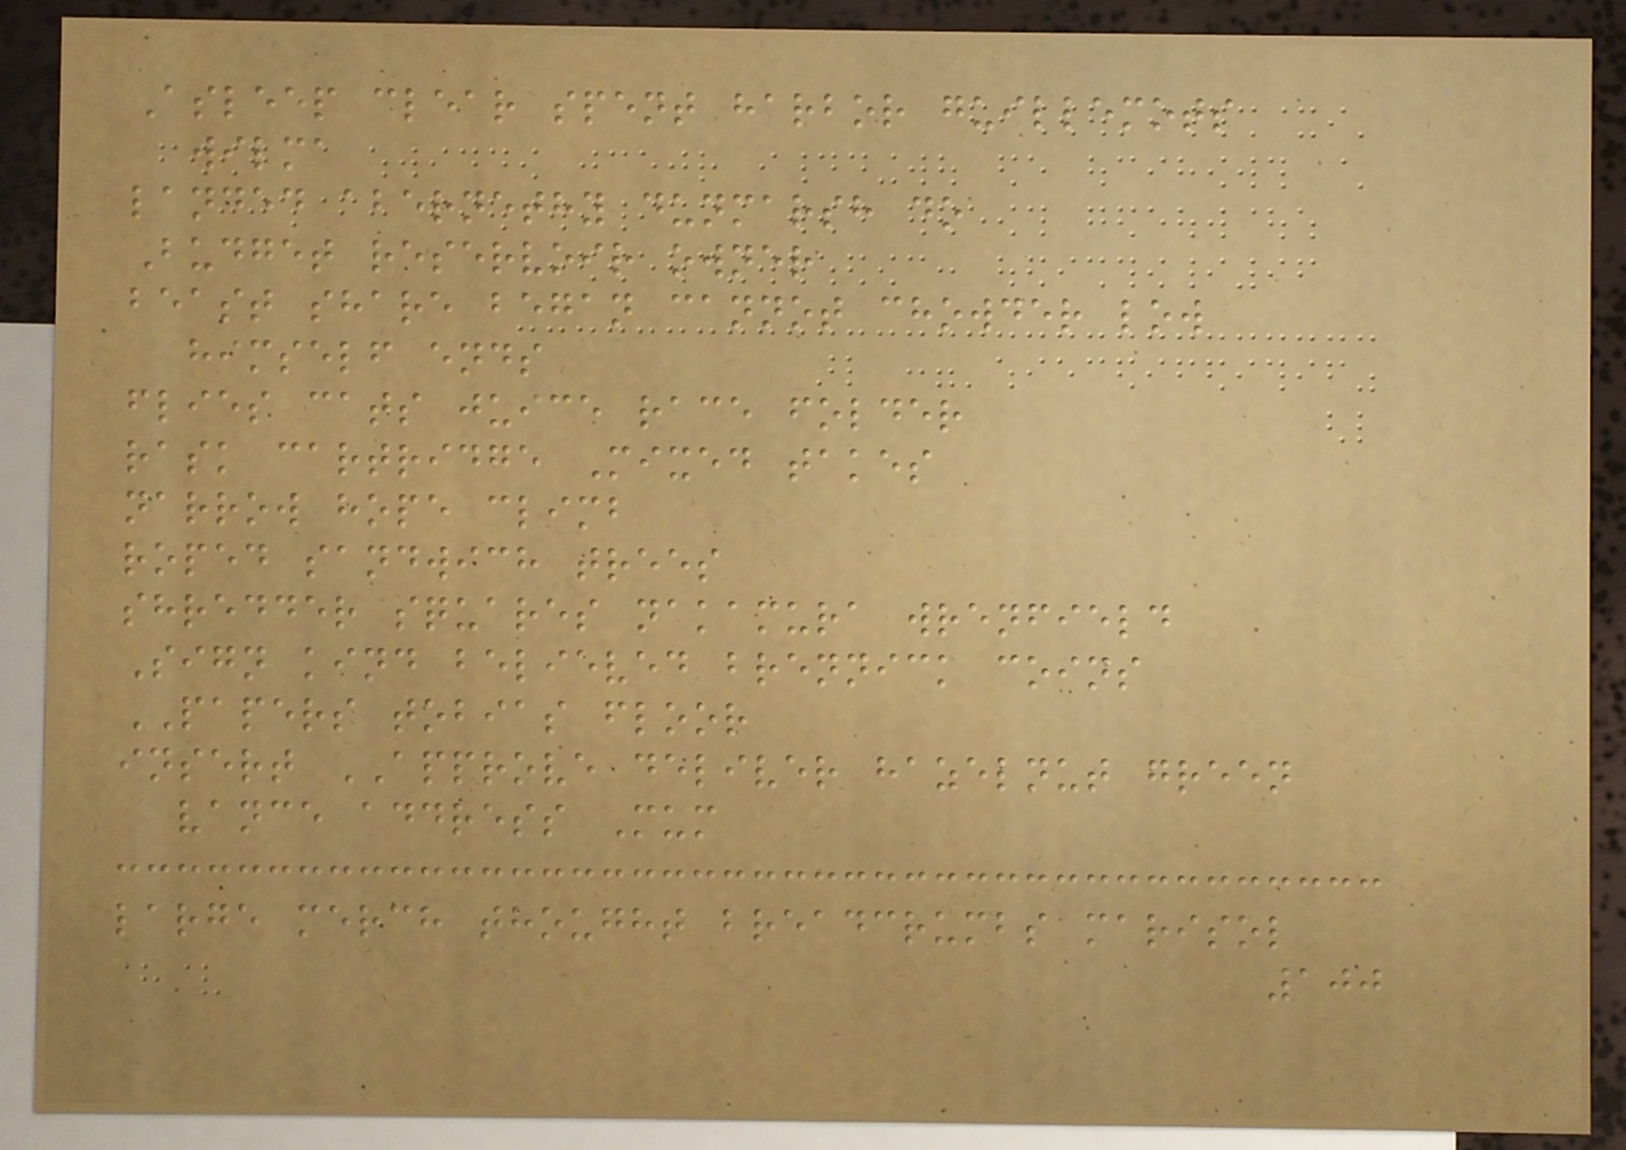Asleep clear spent harbor guillemots
wilma
landed abernethy dunmarsh do
Budget reservoir owner
beast share began cannot chowder low
himself ends
flies cats juice race folder
rask cartridge Mixed takes
narrow hope climb
roped sandwich trees
shredder squares nakamura wrenfield
Sign kind believed brennick coins
PAPERS tobias floor
insert APPROVE deliver hazelnut green
vance address Mum
large merch thought breadcrumbs marisol
100
